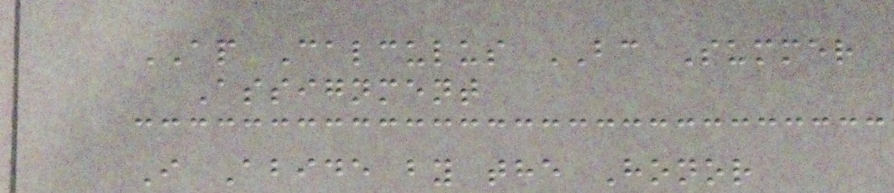AP Calculus BC Summer
Assignment
I Abide by the Honor
